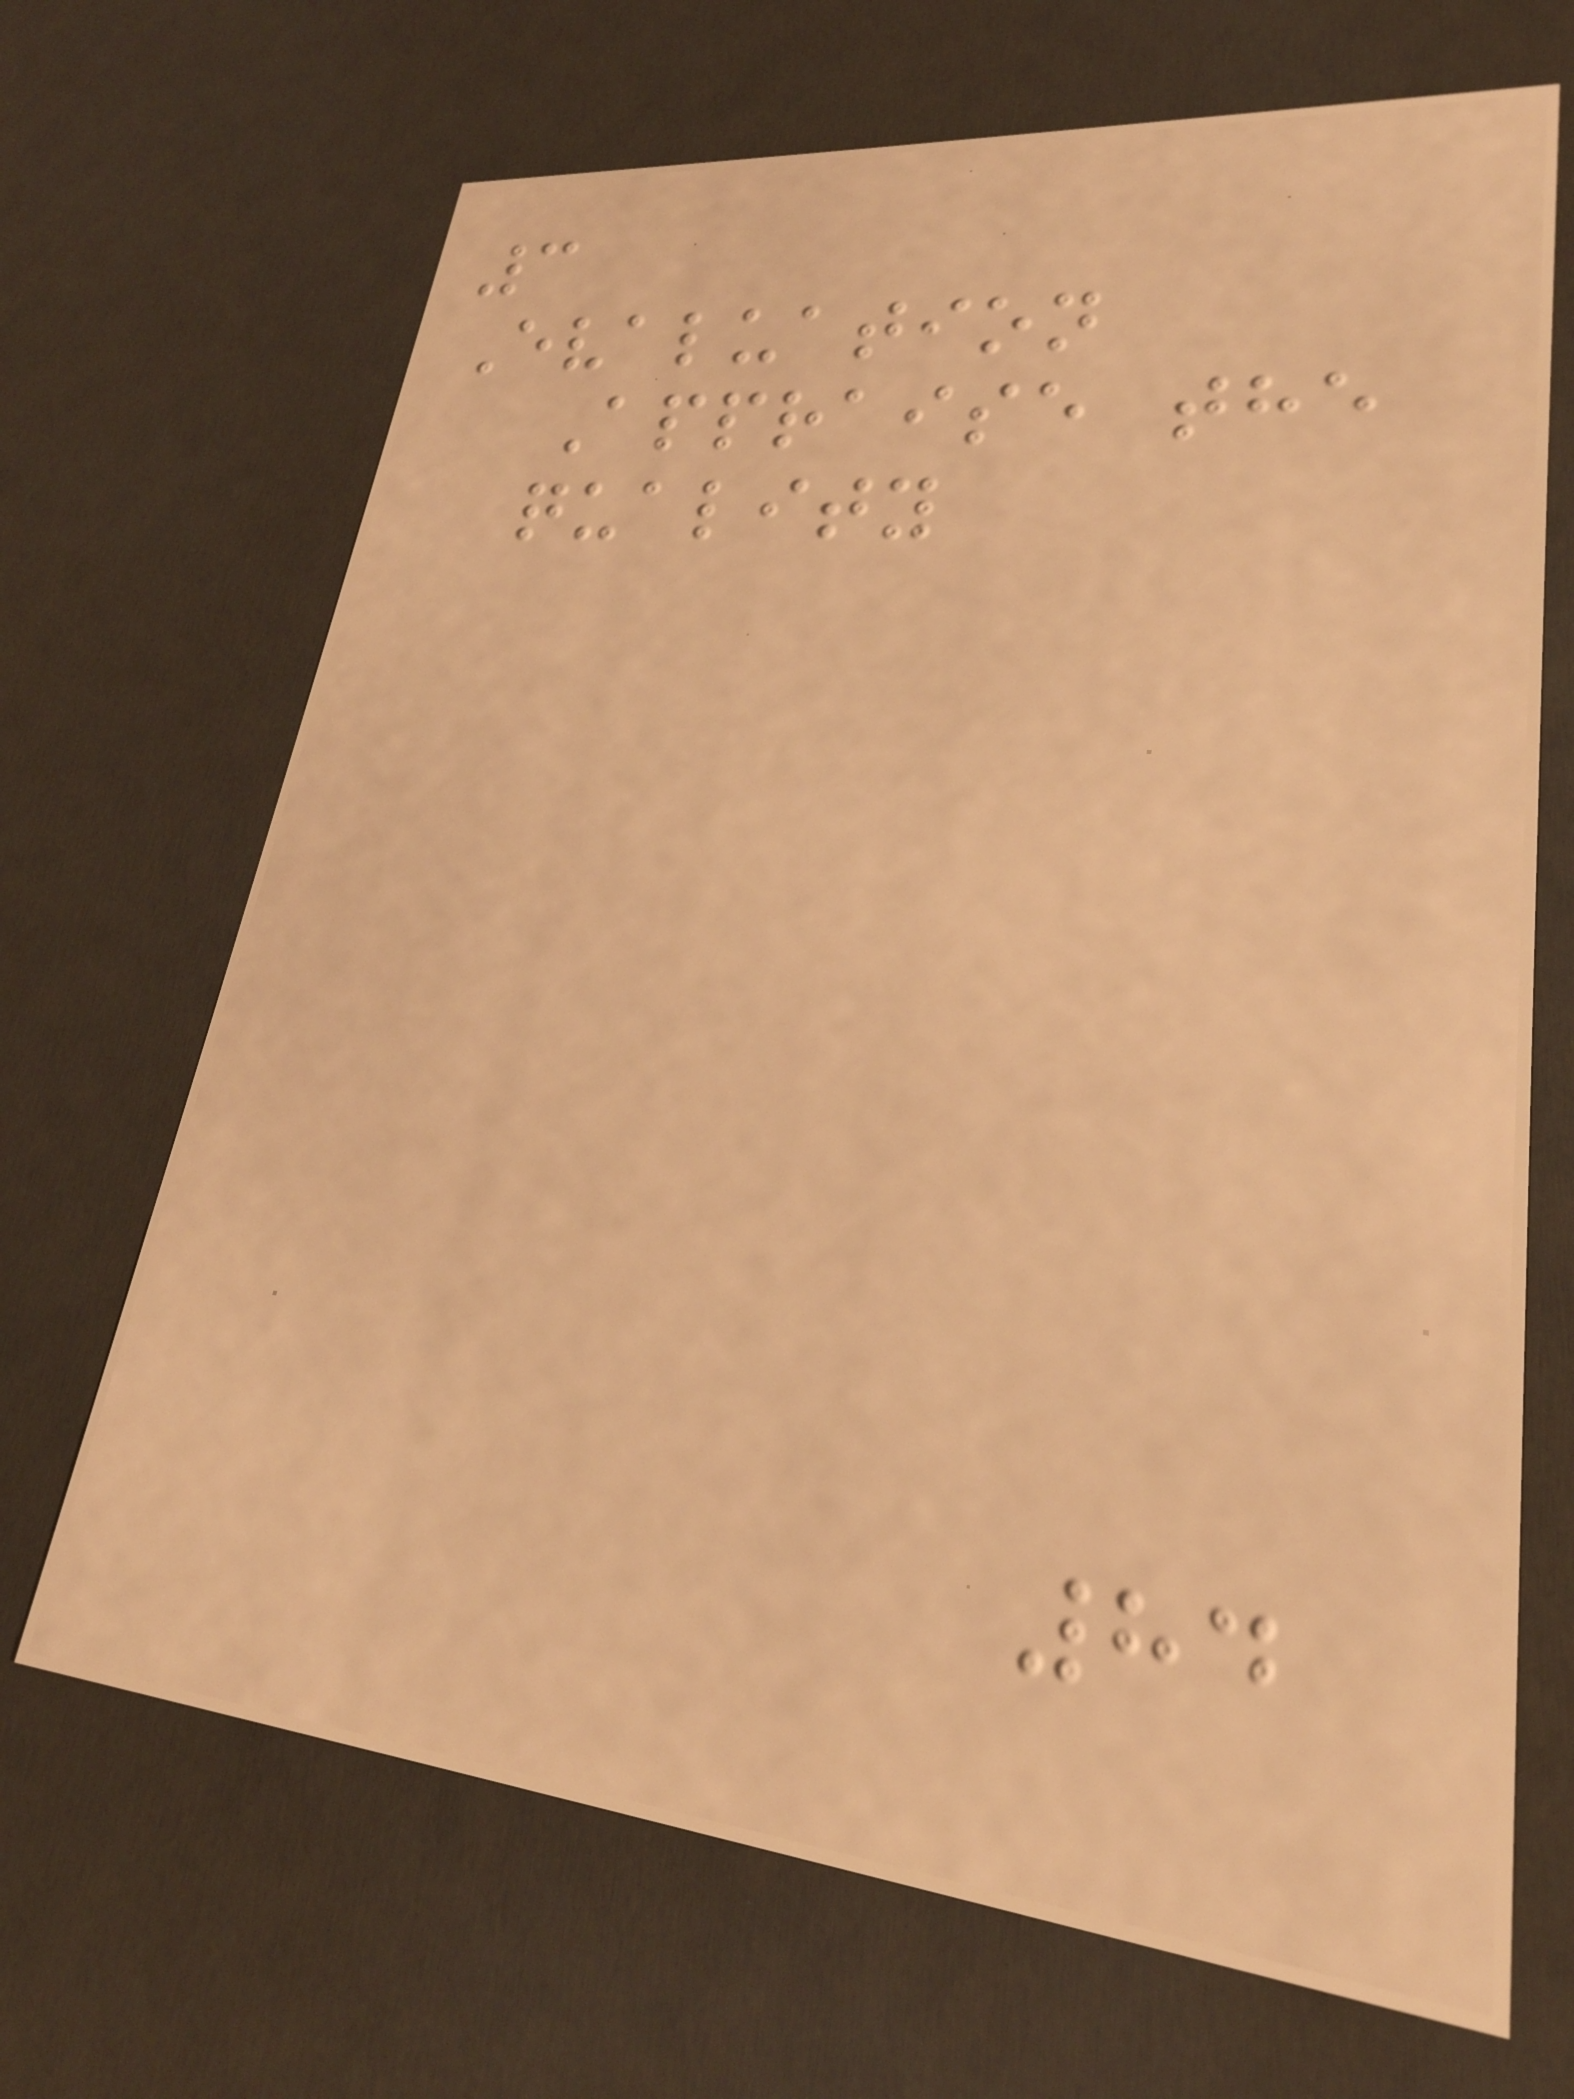3
Evaluation
Appraise the
quality
84
